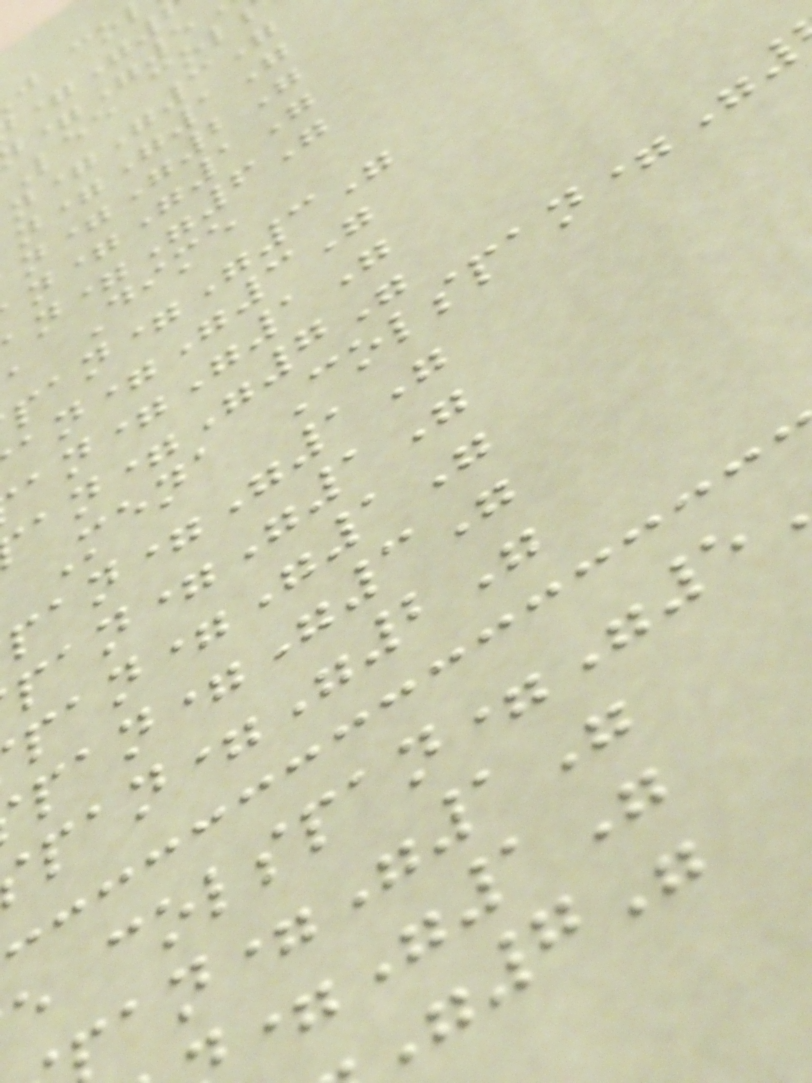Lee col
n="3"
n="1"
n="2"
n="1"
an="6"
a Dime
pan="3"
an="3"
an="1"
an="7"
Mena Colspan="
pan="1"
pan="1"
pan="1"
pan="3"
pan="2"
e colspan="5
an="1"
="1"
7"
